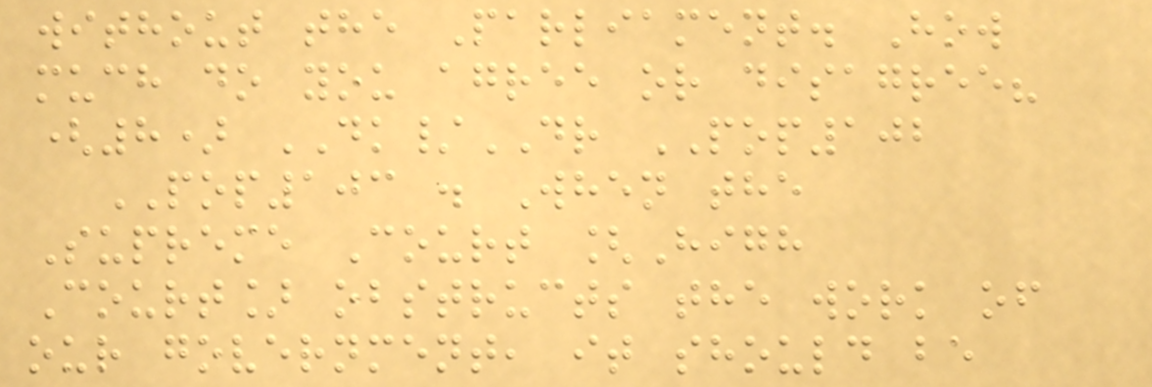without the Parliament. How
much do you agree or disagree?
(8) DK/DR POP102
POP103 . When the
Supreme Court [High
Court] obstructs the work of
our government, it should be
